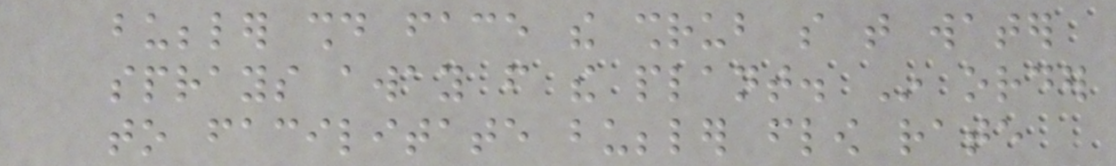bubbler should face the shrub so that water
sprays away from the plant. In order
to facilitate bubbler flow rate
